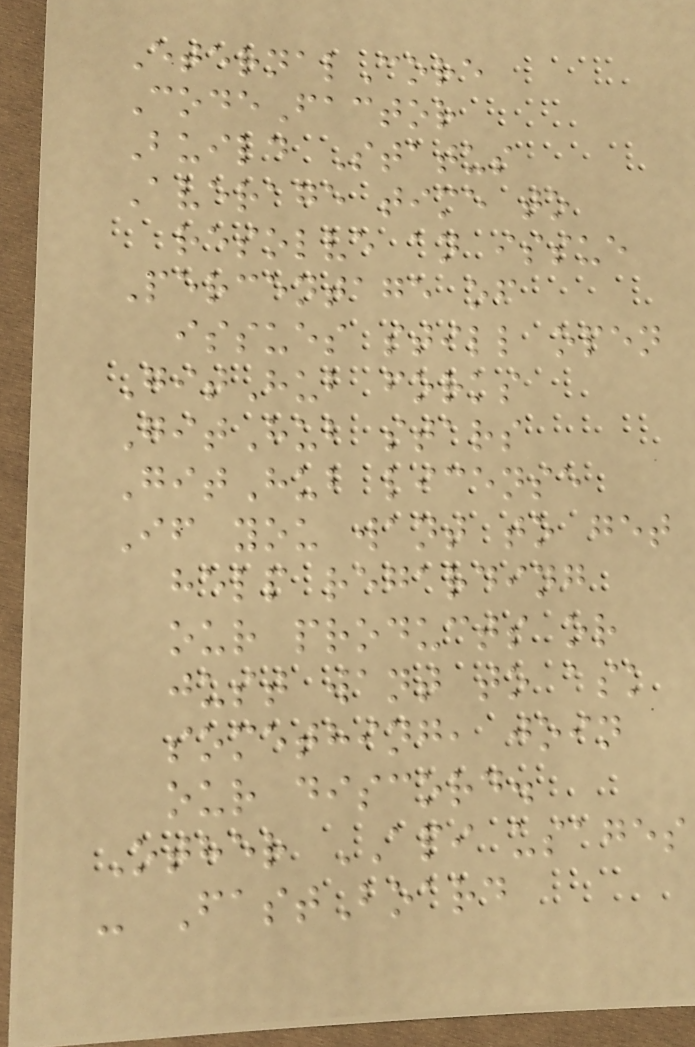EternalCore
CodeFactor
Build Status
Average time to
resolve an issue
Percentage of
issues still open
GitHub forks
GitHub stars
GitHub license
If you want to get
help regarding
our products or
just want to ask
something, join
our discord.
Other API usages
- FastBoard
